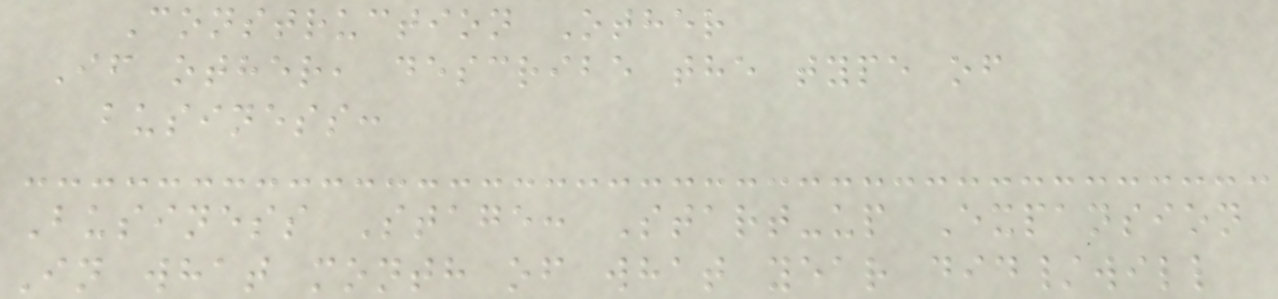Construction Other
If other, describe the type of
business:
Business Stage: Start-up Expansion
In what month of what year did/will
